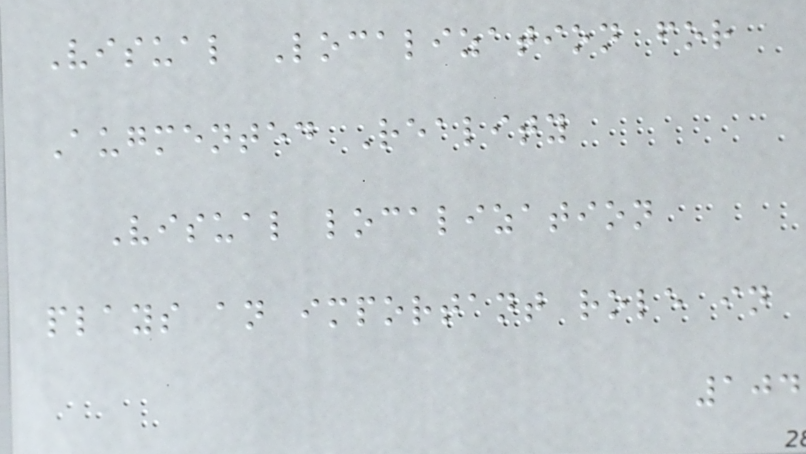Visual Localization for
Augmented Reality
Visual localization
plays an important role in
104
